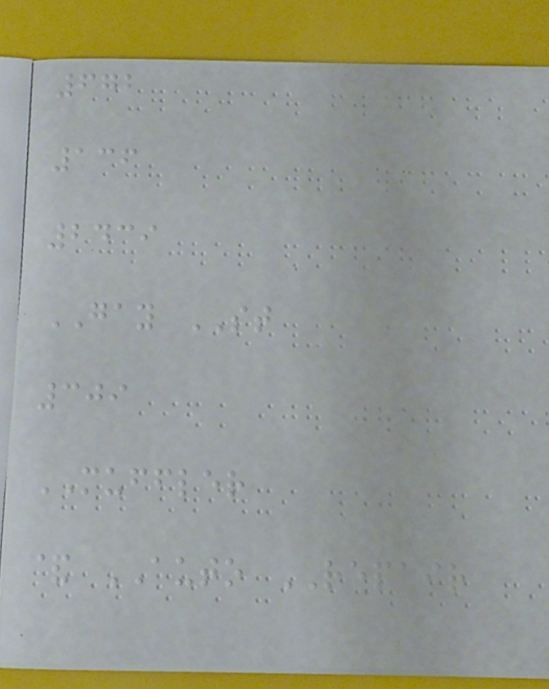672
136
2439
GAY ST
309
MUFFLER
& AUTO REPAIR
